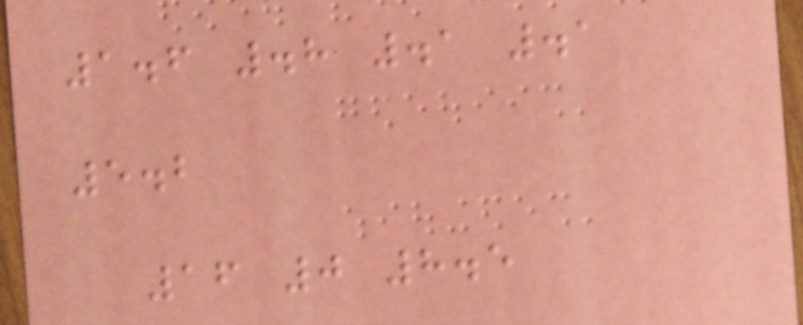1.6 .8 .1 .1
5.2
16 0 8.5
